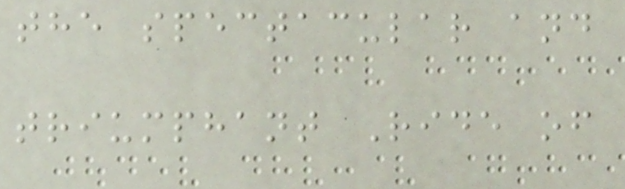the spectacular and
triumphant Ride of
